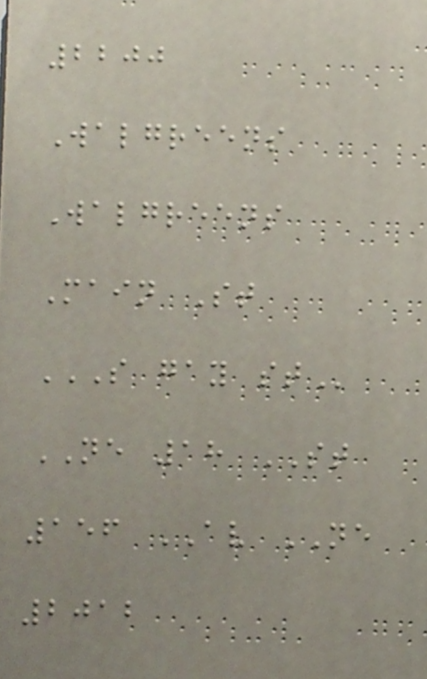2200
Walgreens
Walgreens
Main St
S GAY ST
NE 18 ST
156 AV NE
2012
